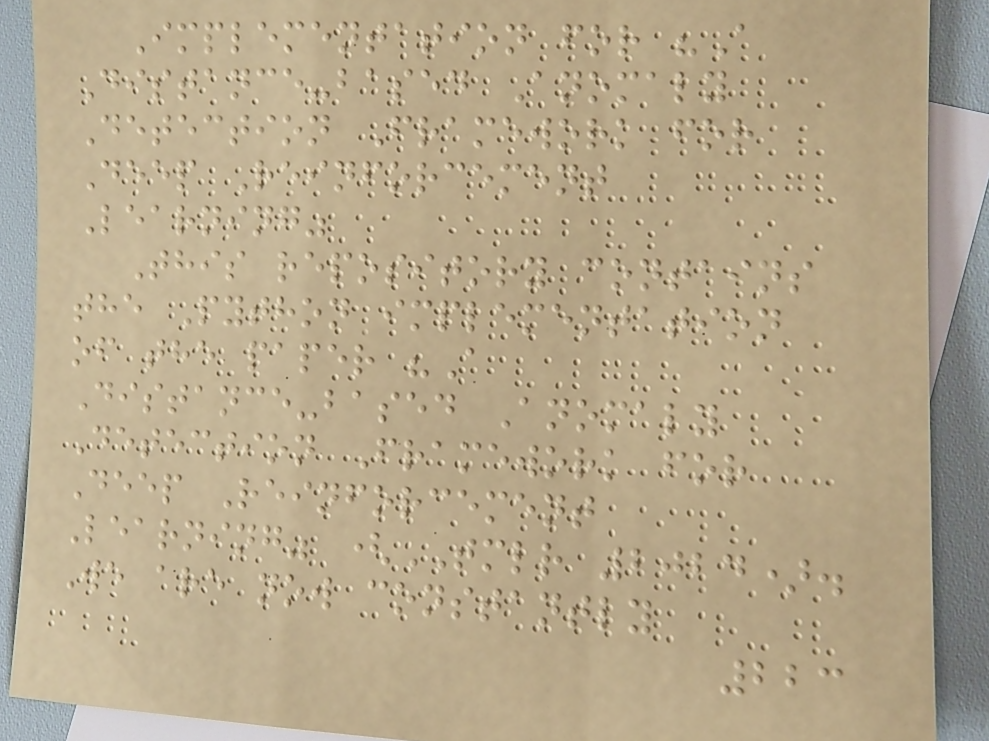Implementation for "A
Distance-based Anomaly
Detection Framework for
Deep Reinforcement
Learning"
This repository contains
the Python implementation
of the paper "A
Distance-based Anomaly
Detection Framework for
Deep Reinforcement
Learning" (TMLR 2024).
We are now constantly
223
